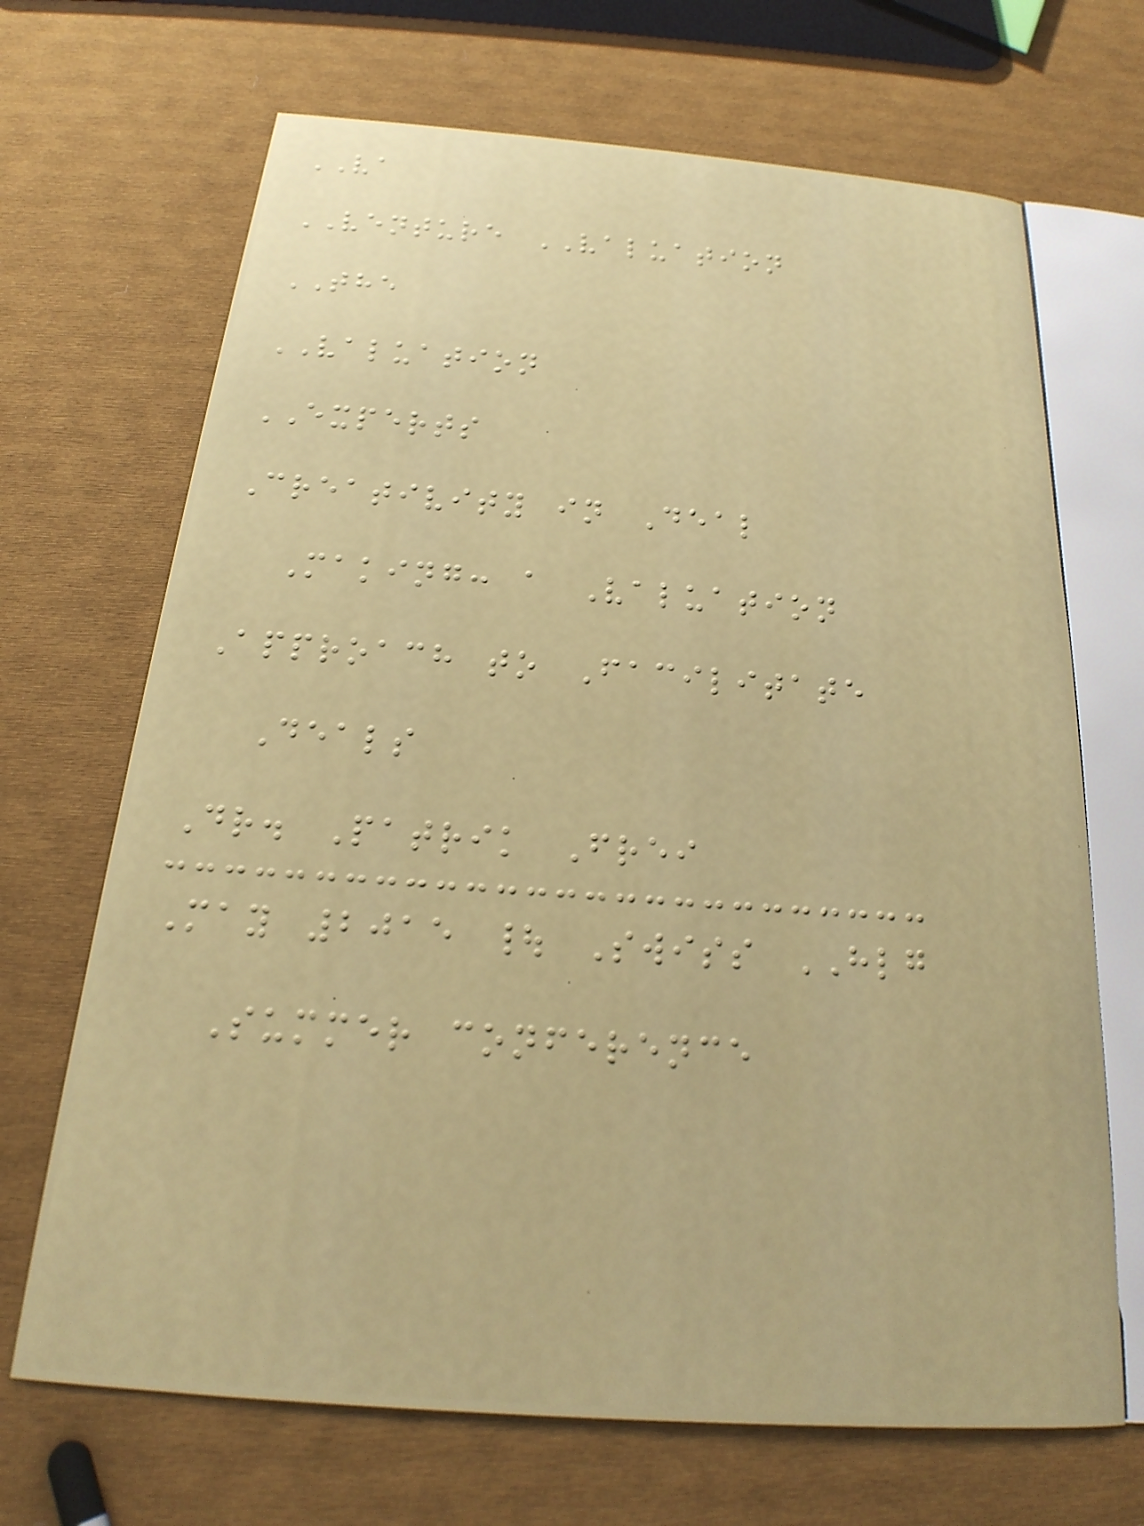VA
VENTURE VALUATION
THE
VALUATION
EXPERTS
Creativity in Deal
Making: a Valuation
Approach to Facilitate
Deals
Dr. Patrik Frei
May 2015 | Swiss HLG
Summer conference
